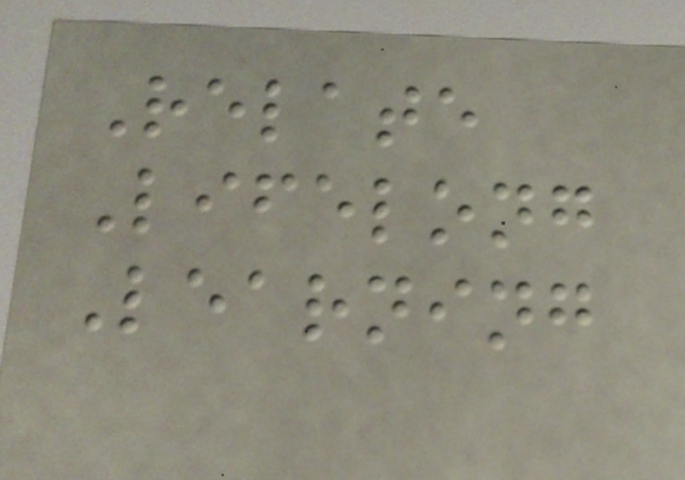Relate
Lifelong
Learning
